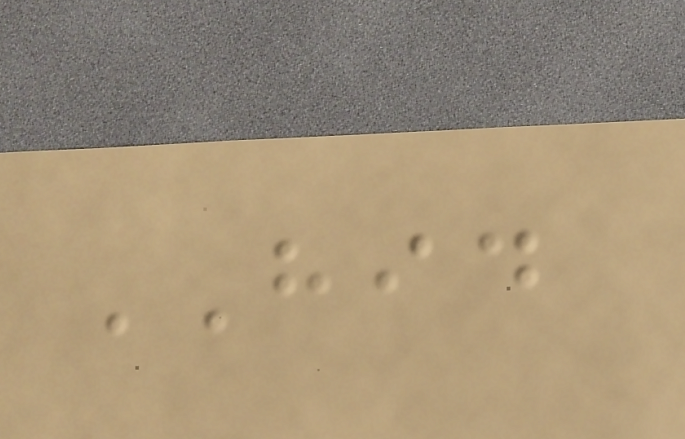HID
